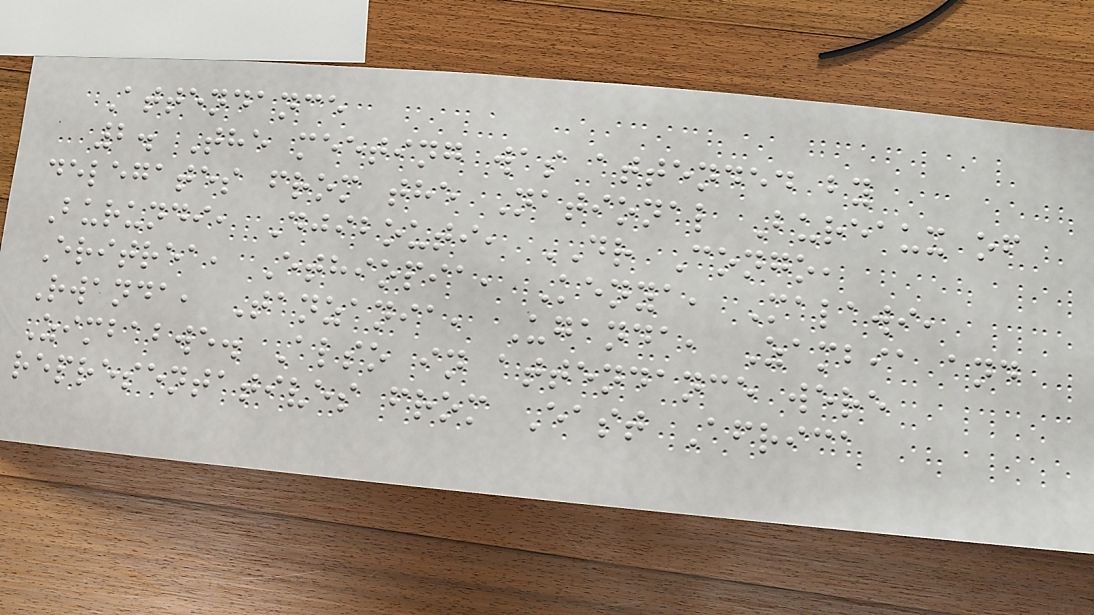Attendance
2. The meeting was attended by
delegates from the National Bureaux of
Burundi, Djibouti, DR Congo,
Eritrea, Ethiopia, Kenya, Malawi,
Rwanda, Tanzania, Uganda, Zambia and
Zimbabwe. Also in attendance were
representatives from East Africa
